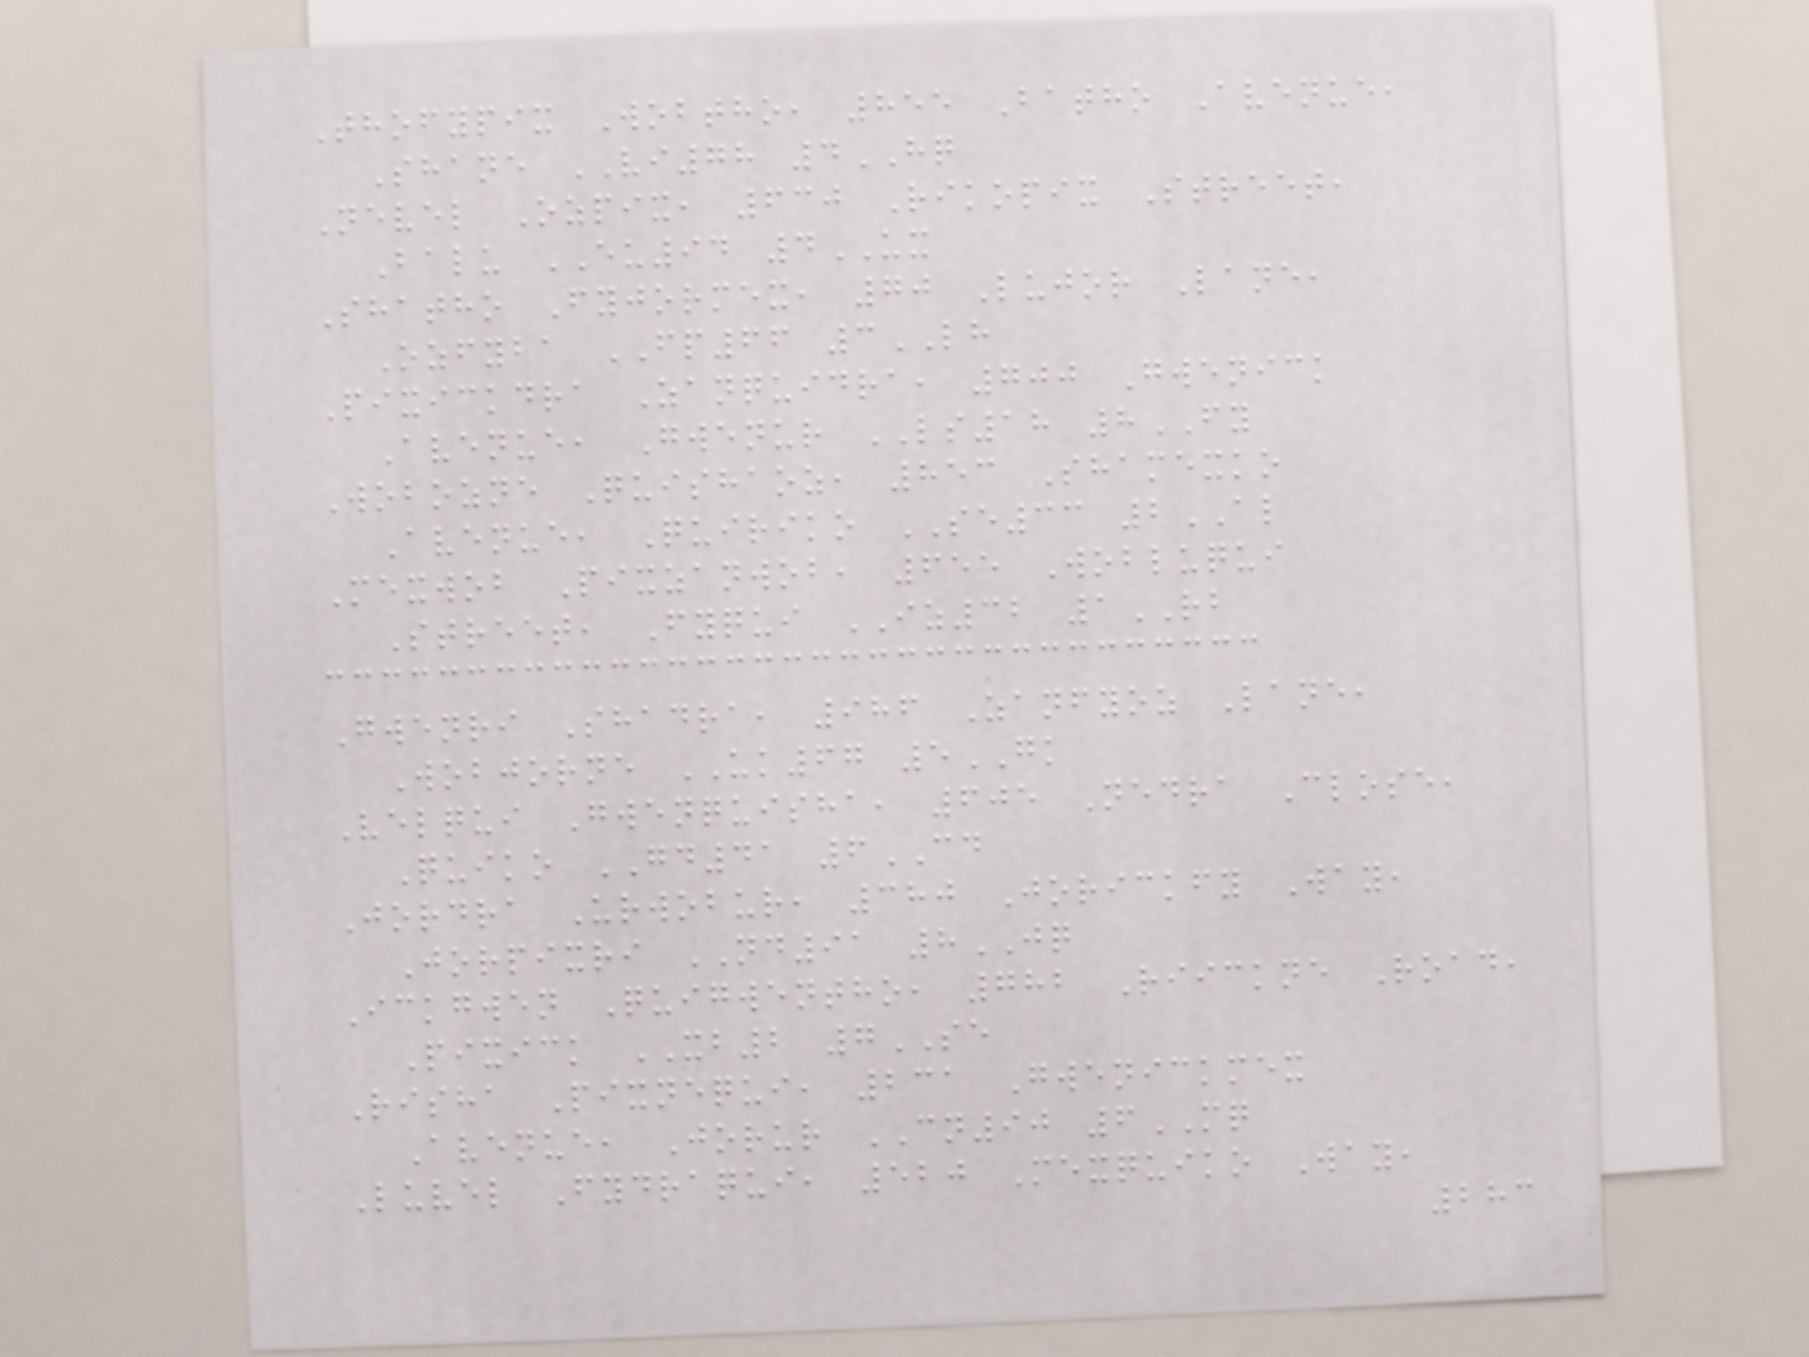Thofypix Wobtho, 855 Batho Avenue,
Shane VI78 4HQ
Nevel Ozpix, 630 Rikopix Street,
Balu EU94 4UX
Shatho Fyjormex, 70 Lujor Lane,
Ozfyba FP66 3LH
Pixickdra Zanquidra, 700 Gwenick
Avenue, Gwenur LS18 8FY
Wobozne Quishaoz, 853 Shamexko
Avenue, Quiriko SE33 2AL
Mexwob Pixzanwob, 655 Wobluqui
Street, Fyqui IZ32 1RB
Gwenri Shadra, 986 Zanfyoz Lane,
Wobjorne UK67 5GK
Velqui Gwenquisha, 605 Nedra Close,
Quiko GD41 6CD
Jordra Urwobur, 380 Jorickfy Way,
Jorpixri ND91 8JQ
Ickgwen Quigwentho, 782 Riickne Road,
Pixick XB2 7SE
Risha Pixnequi, 231 Gwenickmex
Avenue, Jorur CN90 6MQ
Luvel Fydraqui, 520 Mexquiko Way,
283
